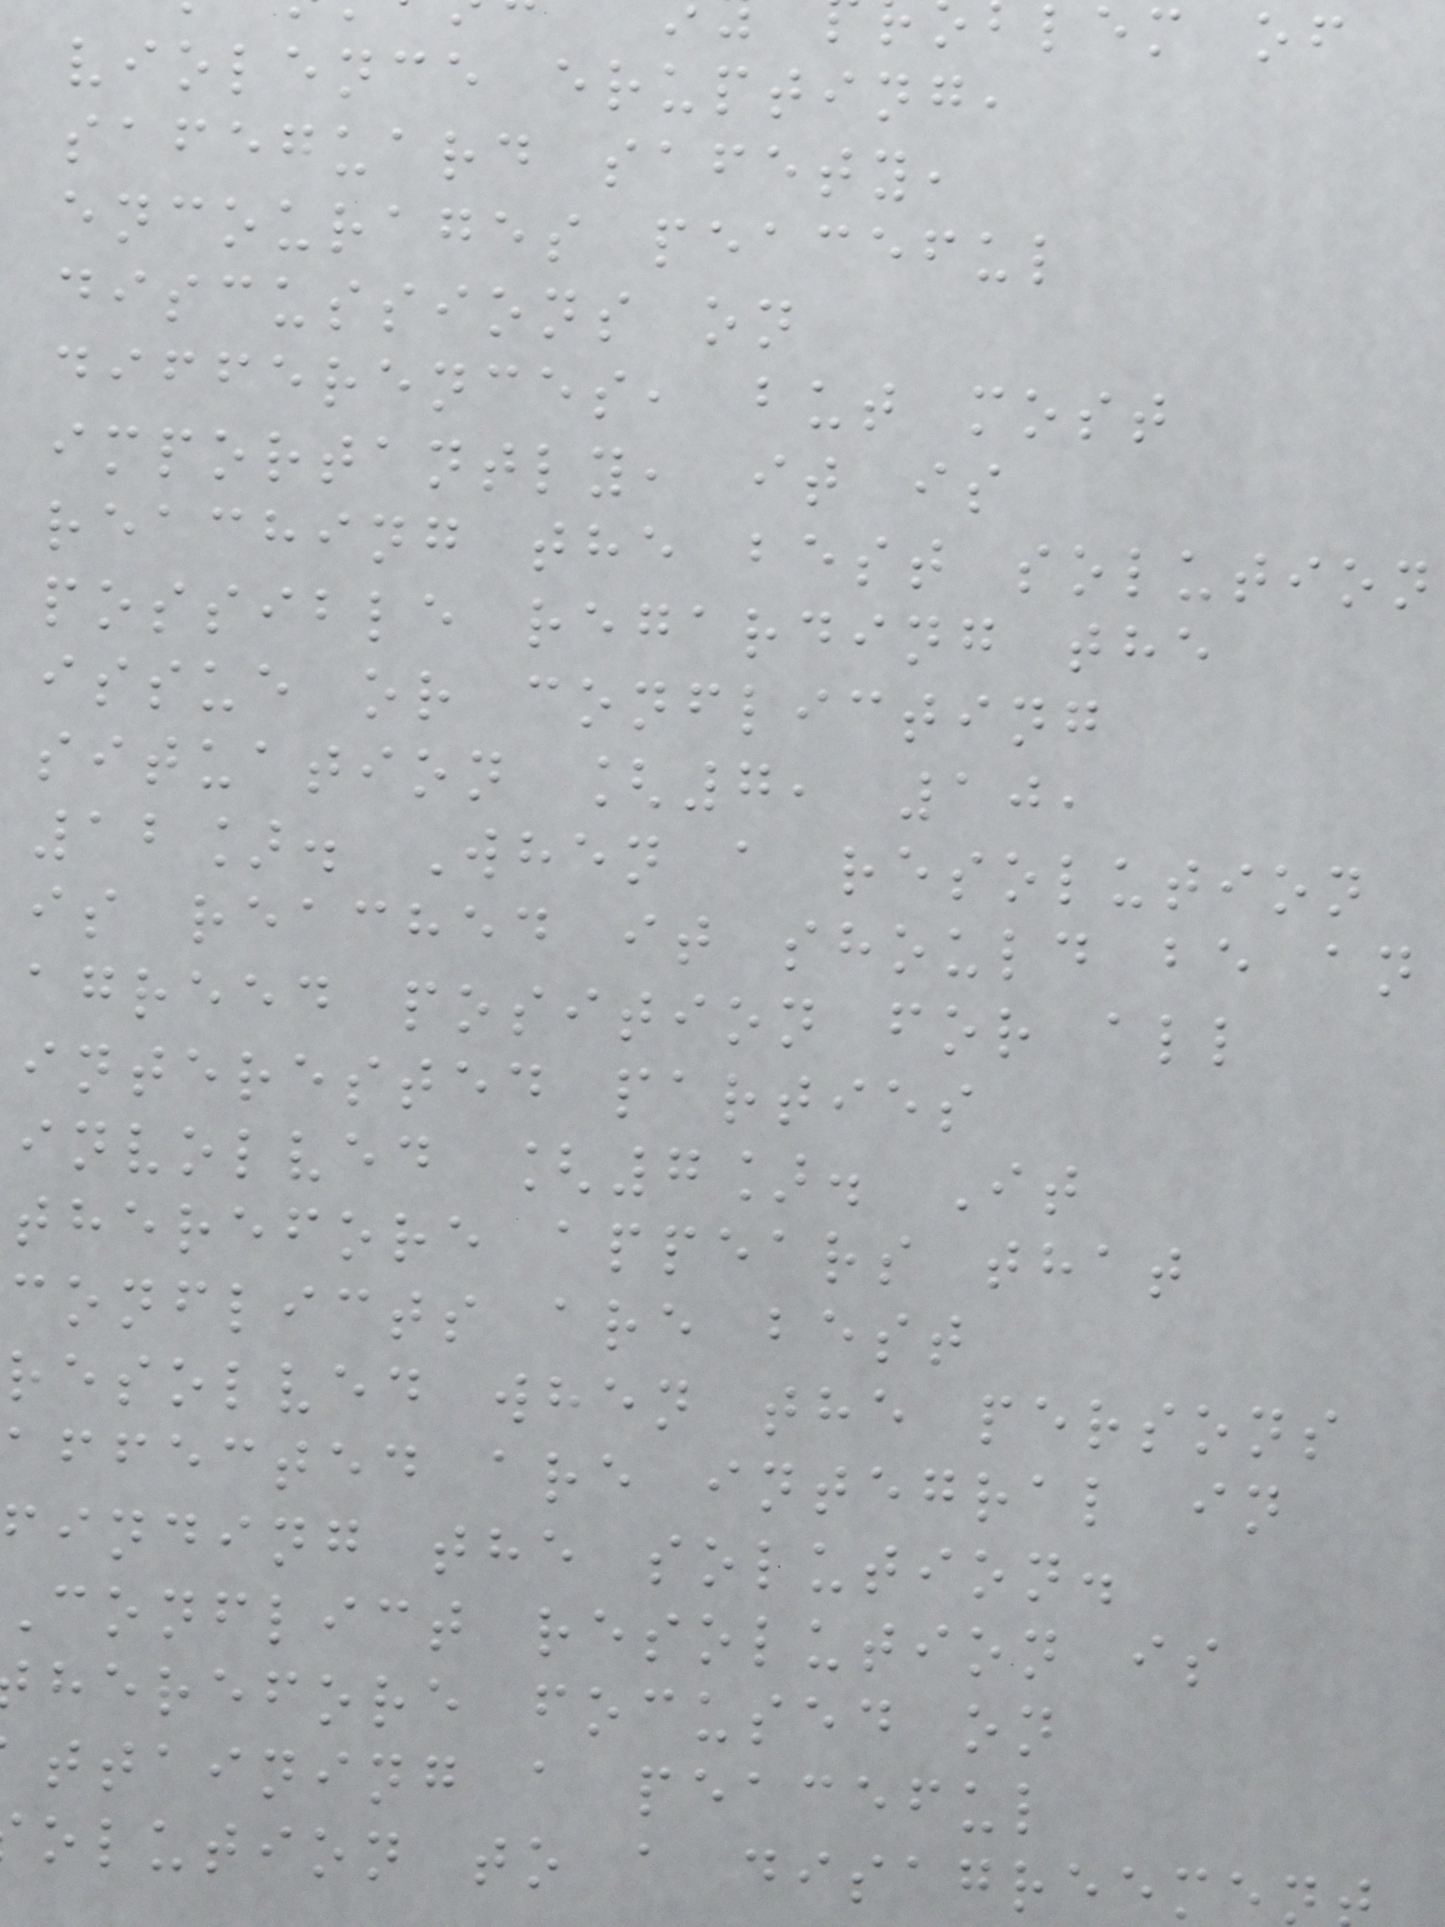lem of
violence erupting,
safeguard safety,
encourages peaceful
discussions on
differences, but most
importantly, it is
reaching the best solution
possible regarding the
issue or conflicting
situation [7, 10,
12]. When a resolution
is reached it should be an
agreed position for all
interested parties
involved [7]. It
therefore appears that
conflicts are best
resolved when the persons
affected are integral in
finding the solution.
conflict resolution is
herefore focused on
ttaining a peaceful
olution to a disagreeme
